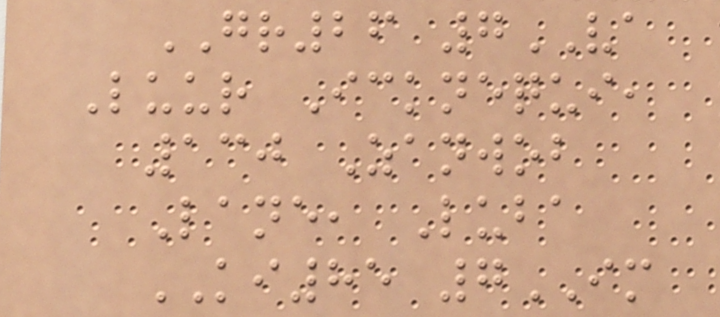GR26 7VA
Luur Icknequi,
130 Zanwob
Lane, Luba
KI85 7IM
